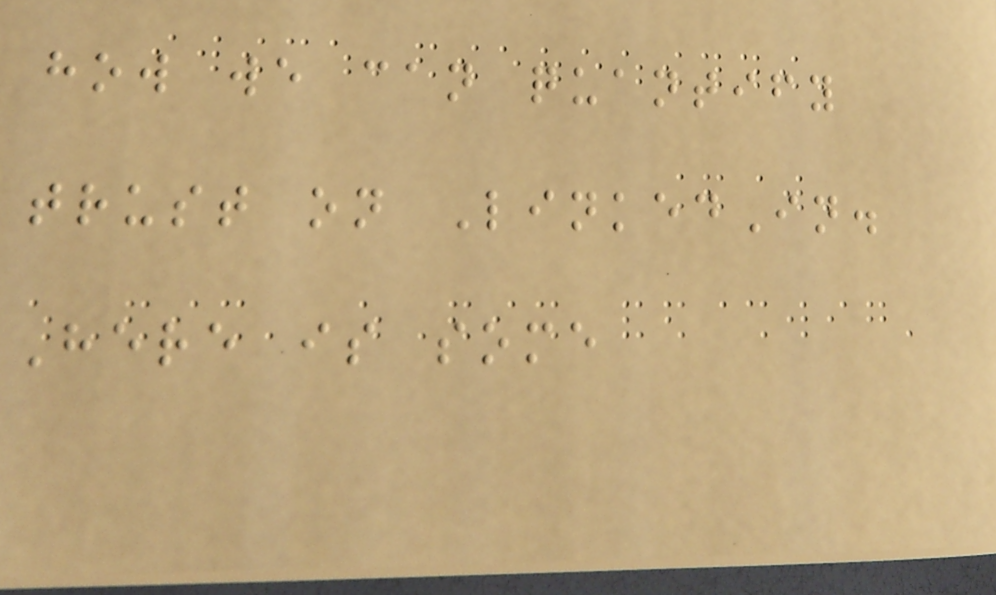how we can quantify
trust on LinkedIn.
Here is some
